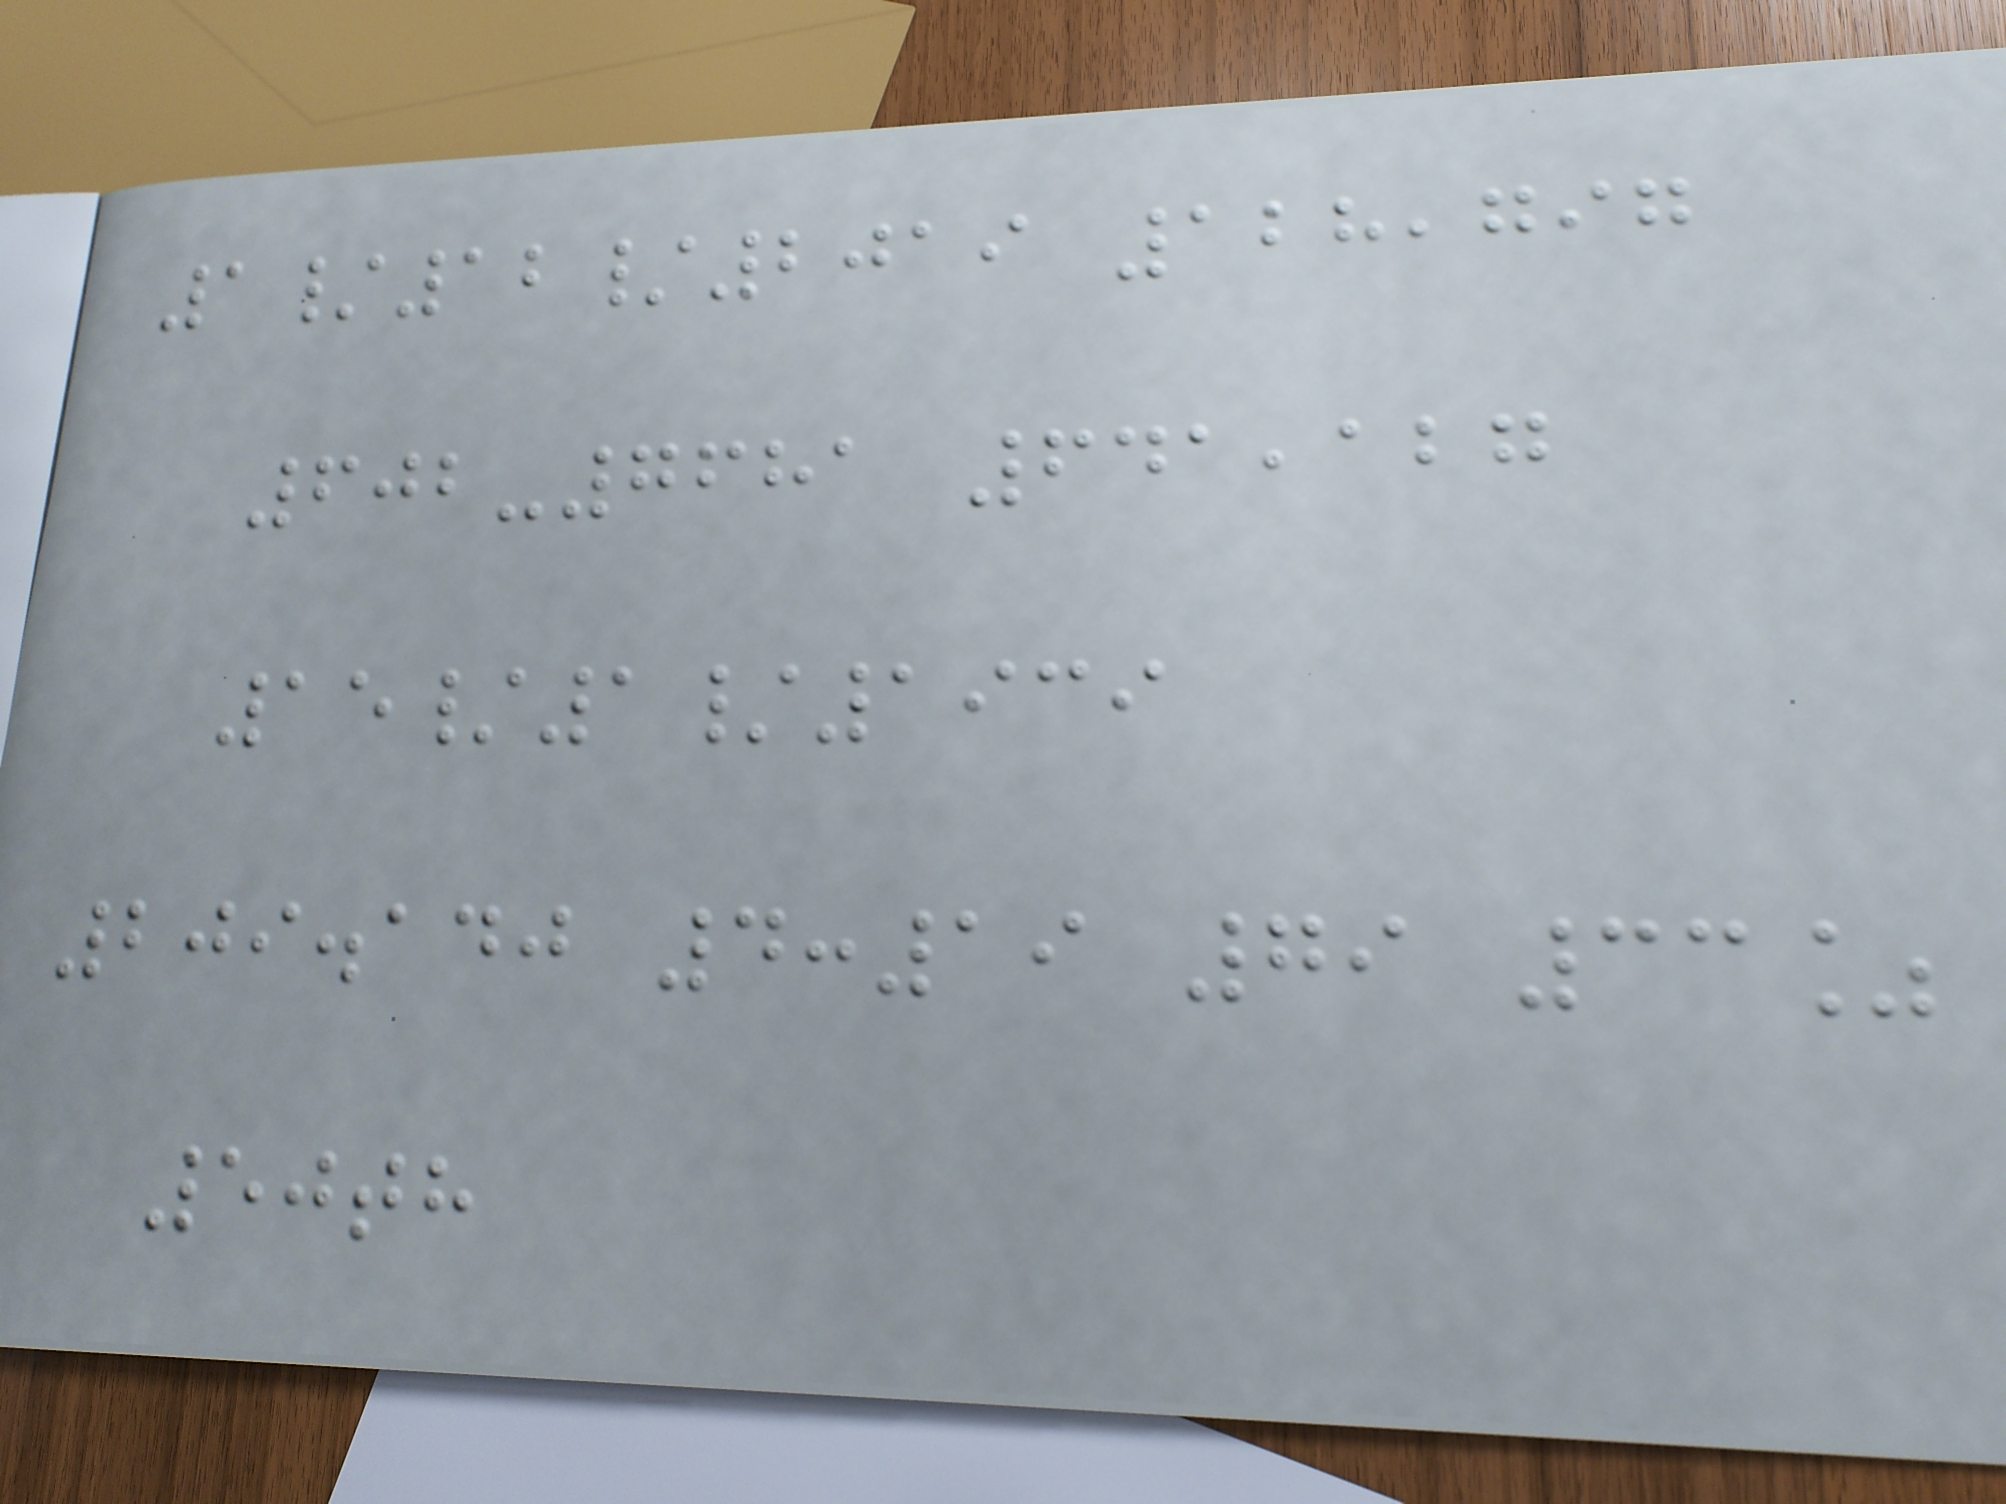1/12/2019 128,797
602-7681 641,127
15/1/1939
209.140 4:19 79 33%
50th
